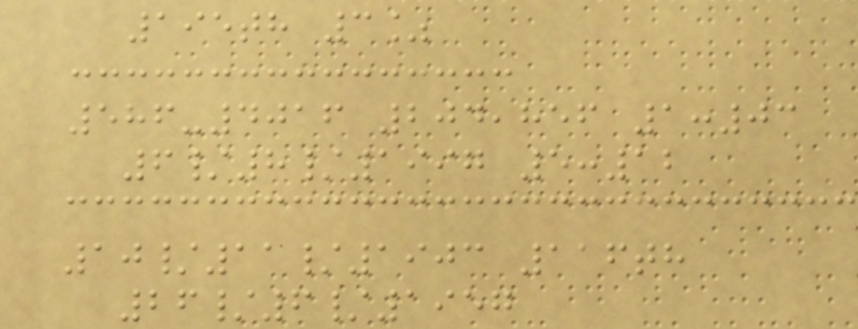195th 3%
586-4016 204,856 1:03
6/8/1997 5:12
10/11/1903 116th
26/6/1957
